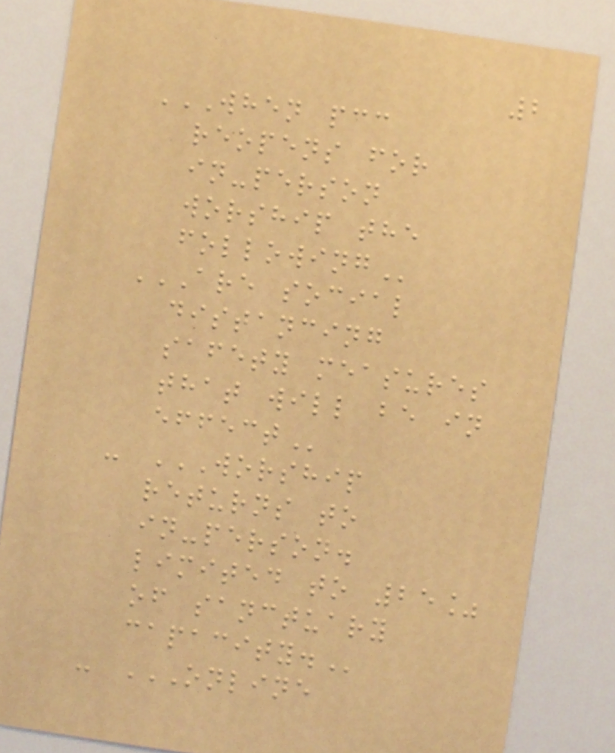2
WHEN PCC
REOPENS FOR
IN-PERSON
WORSHIP THE
FOLLOWING
ARE SOCIAL
DISTANCING
SAFETY MEASURES
THAT WILL BE IN
EFFECT
- WORSHIP
RETURNS TO
IN-PERSON.
LIMITED TO 25%
OF SANCTUARY
CAPACITY.
- ONLINE
